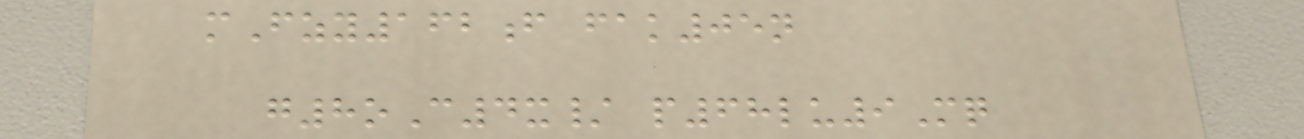mFzy162f fak05n
g8oC4x/ p68lu9Mq
